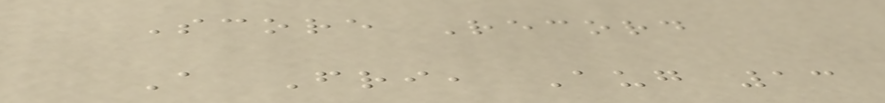Score Record
A Fri, Aug 13
